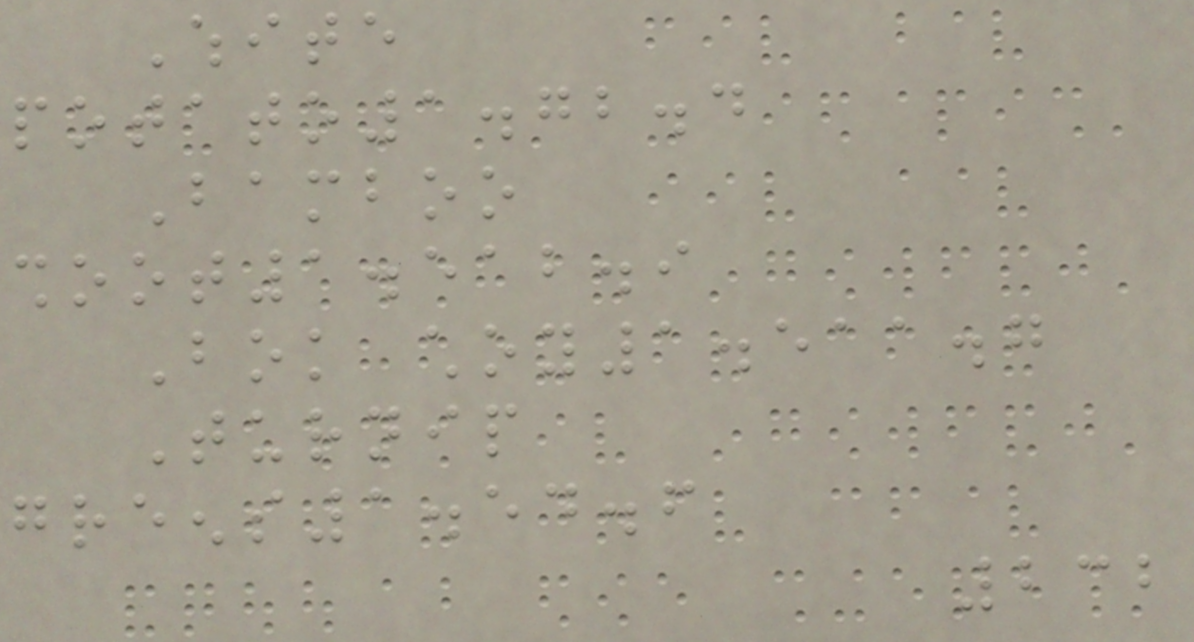White
potato1.72.4
Bamboo
shoot1.512.9
Bok choy1.511.7
Turnip
greens1.54.6
232
